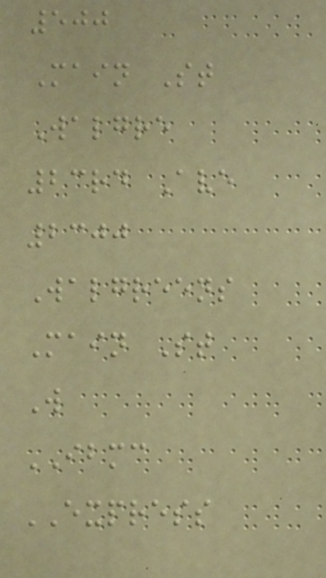500
Main St
Walgre
23rd Ave
2300
Walgreens
Main St
W
IBMC
EXPRESS
